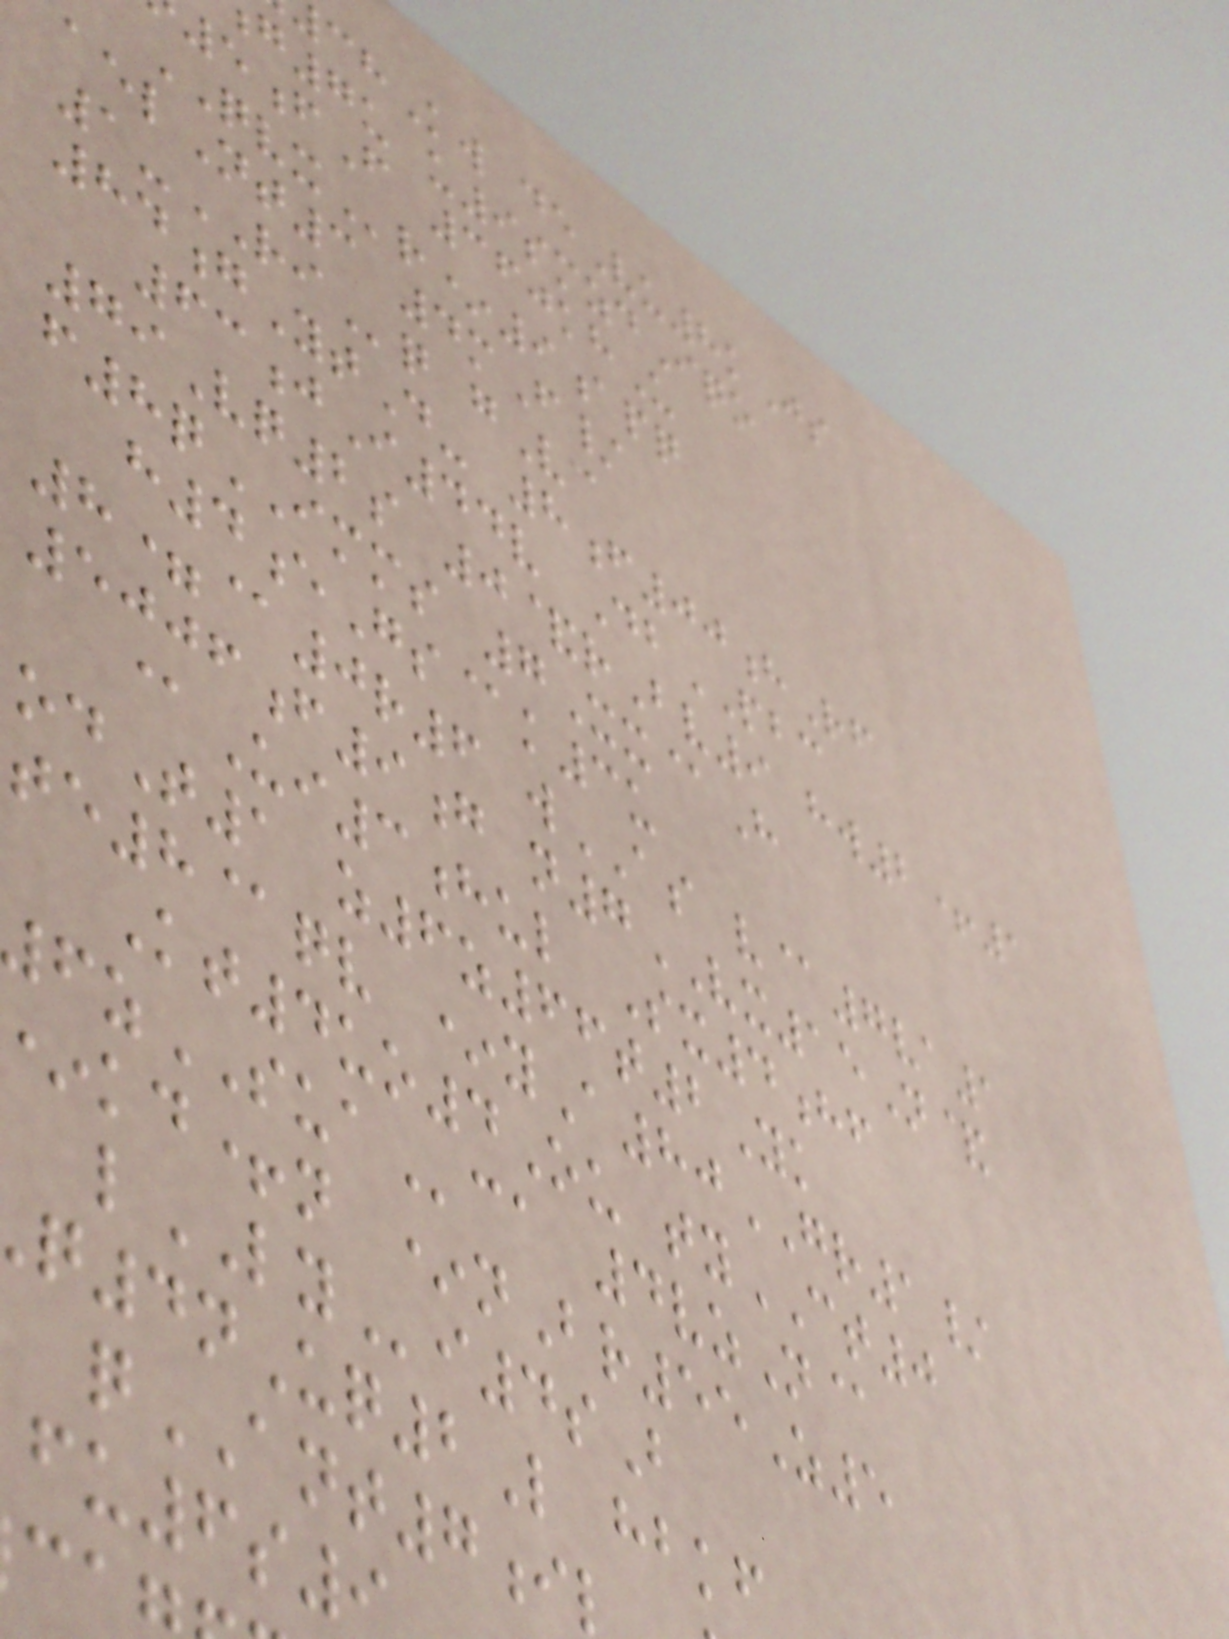Kw deVu8kJs
g7u u9smzdIqo
5fF 360khU
QVXr*9apq
aelNt3 4mF/
1-RIq gVc
84gYtD- 8f00hRf
63jI44v DbPBC
79Vq2s 0&rBv9 hw2+1
f8qIMMS 7Xx@H
h4eGs@k3u
8=@0r6 wAS v@7va1
5006f9g n7VX15N&
@Ui3hul Sx4hf
odT1 z6z66t2Yk
te8@qv *yA80GR1/
Kt4uo4Ou tyCT0
zSUAca 4vzN@
kd+n *nBr55Z5
lLYi4sB
4nUq2L hbkf
qANT7i
